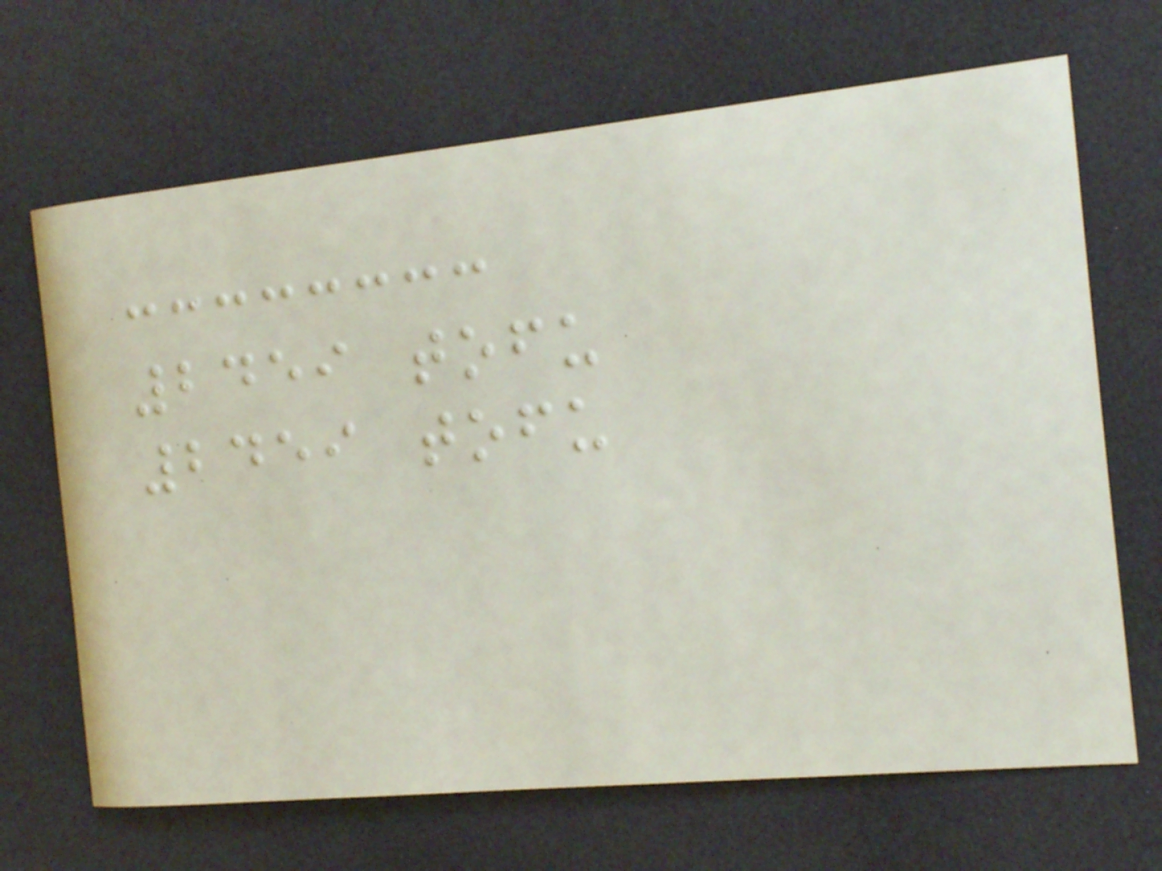2459 tofu
2459 tofu
